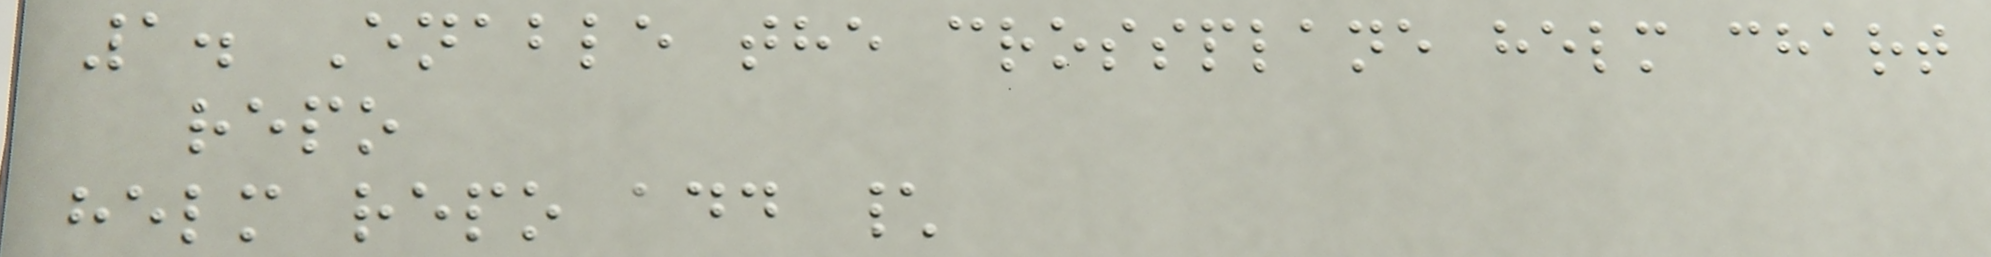1. Enable the crossplane helm chart
repo
helm repo add \
